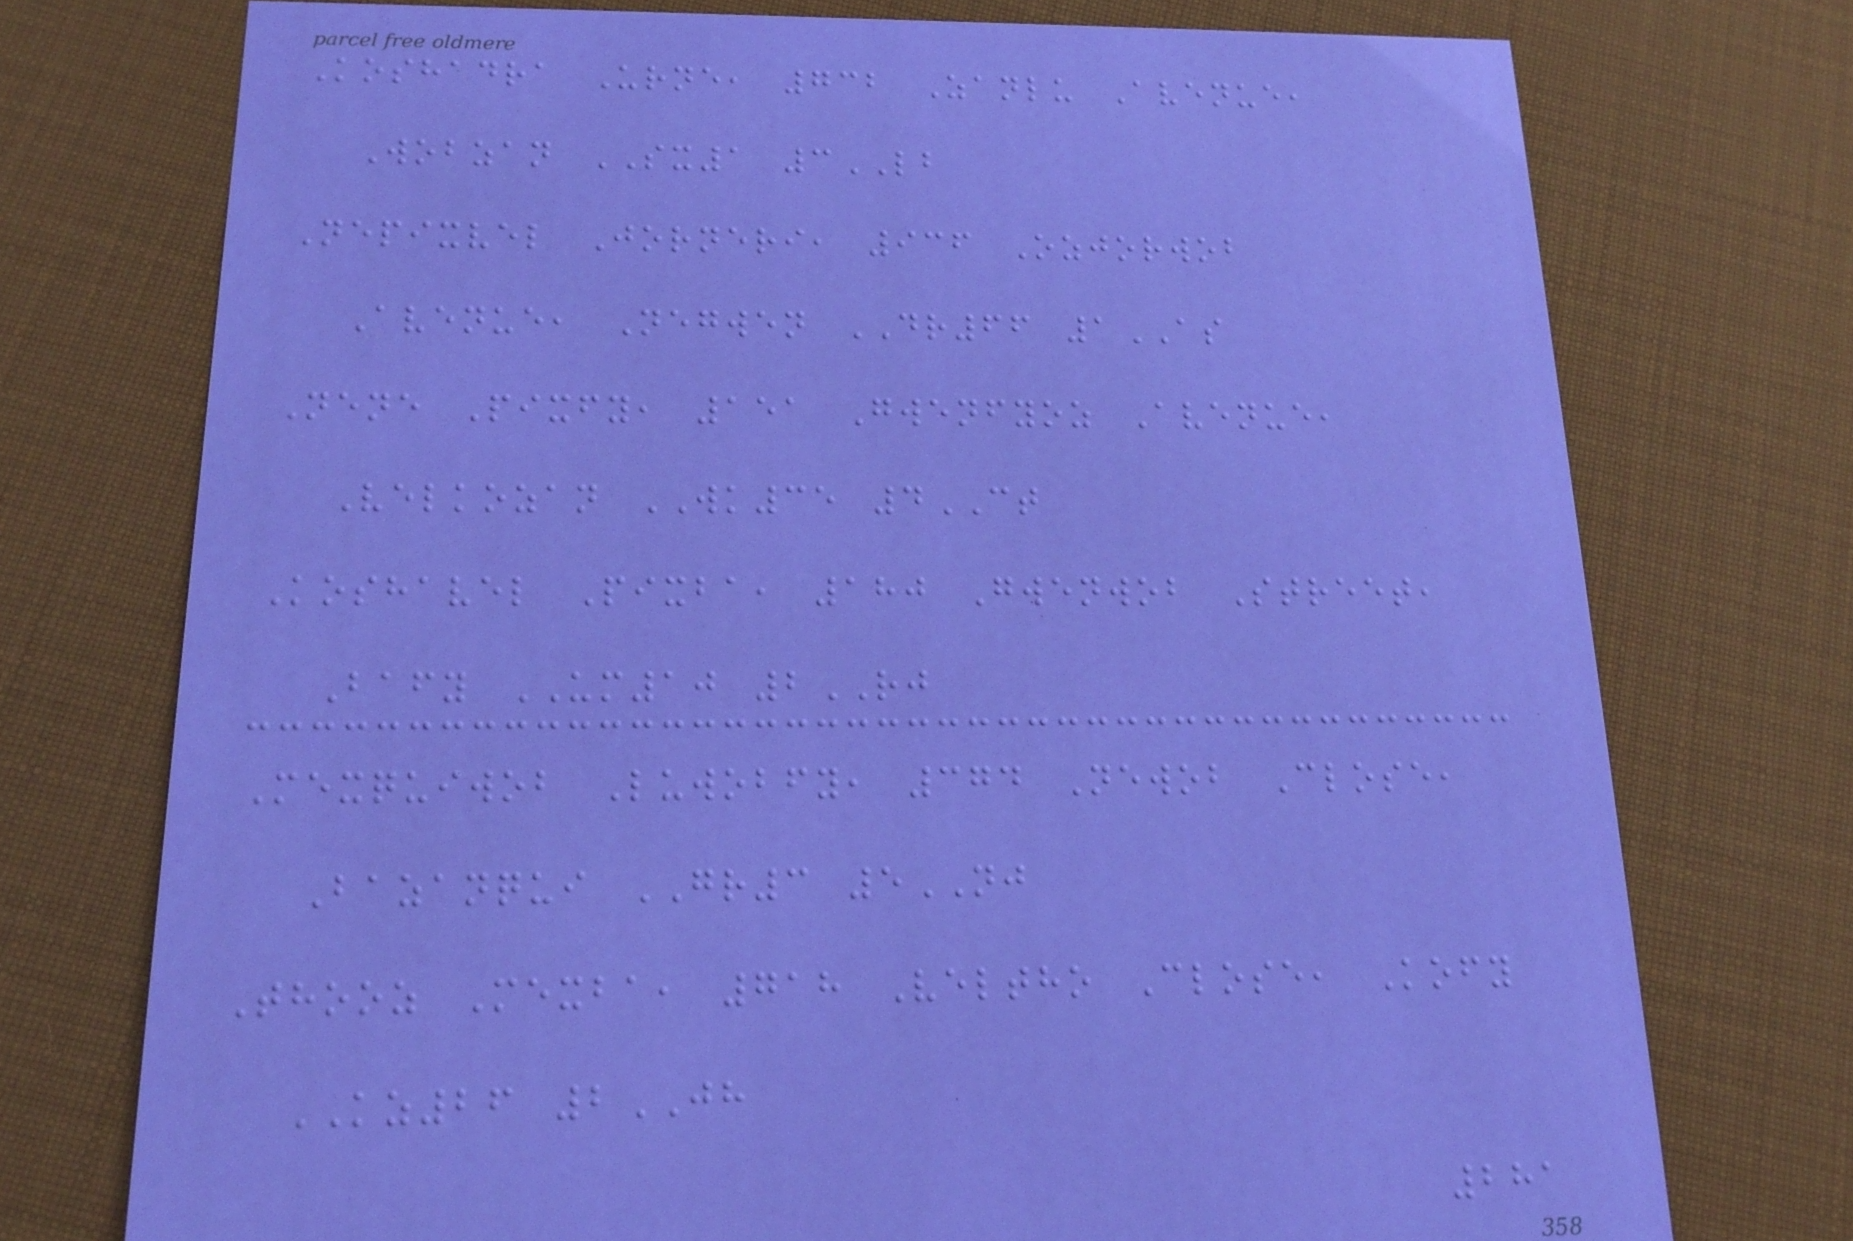Koshadra Urne, 732 Zanlu Avenue,
Wobzan SX1 3LB
Nepixvel Jorneri, 936 Ozjorwob
Avenue, Negwen DR66 1AS
Nene Pixfy, 151 Gwenfyoz Avenue,
Velkozan WK35 4CT
Koshavel Pixba, 180 Gwenwob Street,
Bafy UM10 2RJ
Mexquiwob Luwobfy, 374 Newob Close,
Bazanqui GR3 5NJ
Thooz Mexba, 718 Veltho Close, Kofy
KZ26 2JH
281
